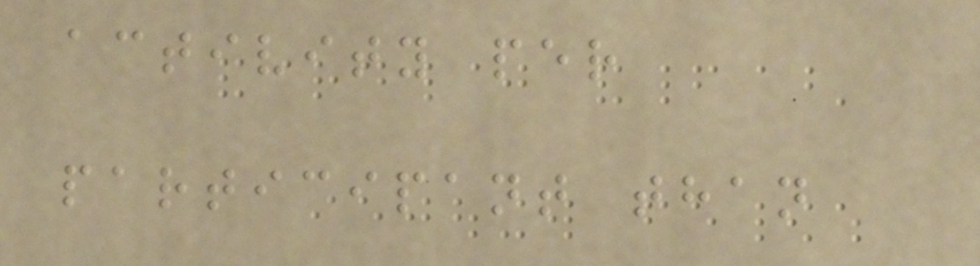activity per
participant than
